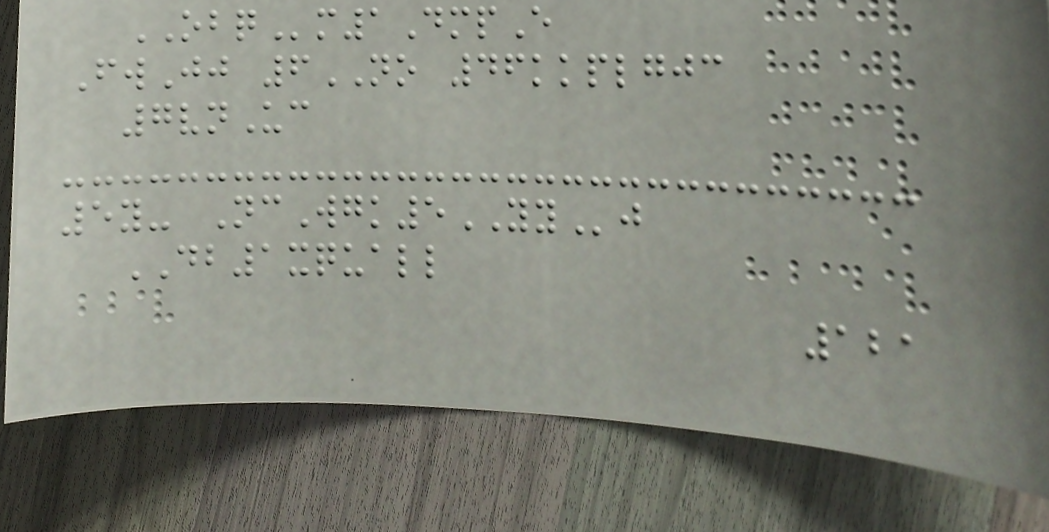OBQm1DmpE
FwJj 6NO 46kkplgjc
7vnUc
5y- NcWgk5YYj
DB1xquall
121
